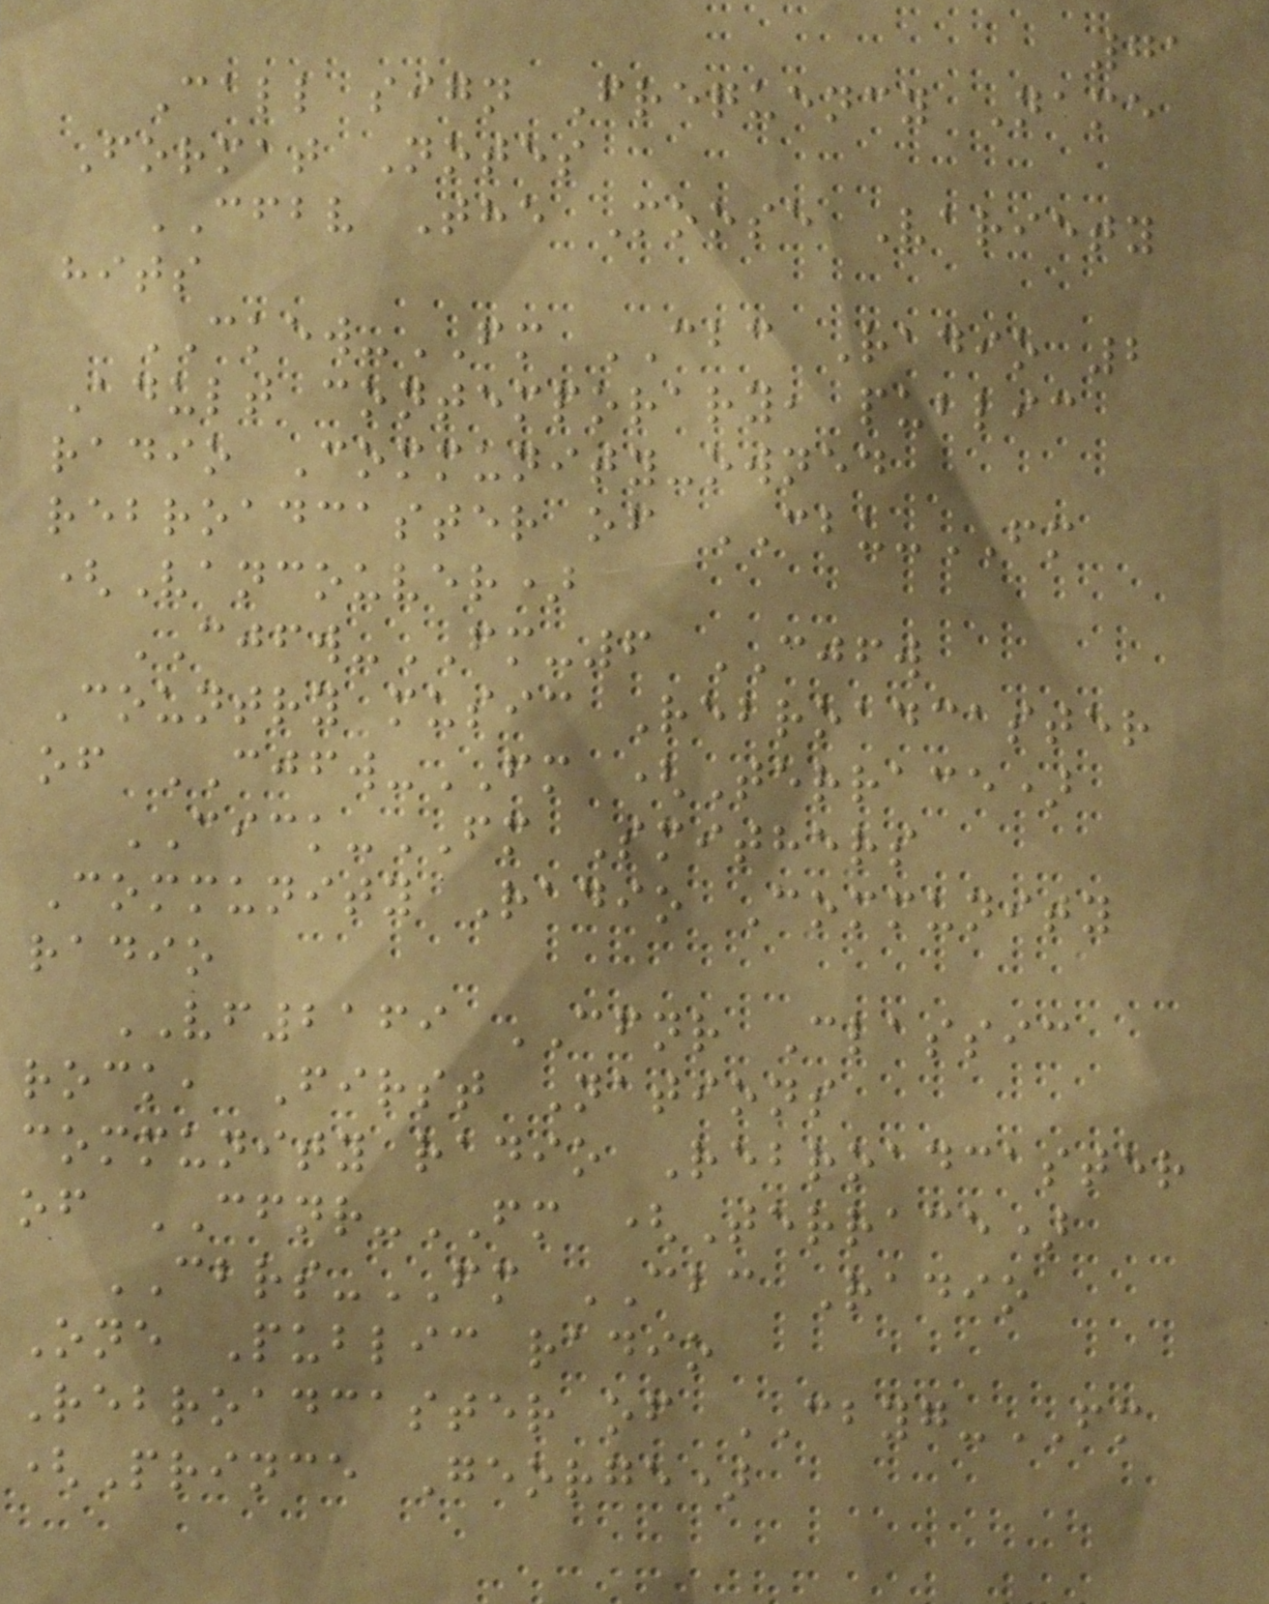71
Call sign Frequency Name
Format Notes
CFBV The Moose Variety
hits
CKEW-FM CBC Radio 2
Adult contemporary, public
radio Community-owned
rebroadcaster of CBU-FM
(Vancouver)
CJFW-FM-6 CJFW
Country music Rebroadcaster
of CJFW-FM (Terrace)
CICK-FM Smithers
Community Radio Community
radio
VF2169 CFNR Classic
rock, First Nations
community radio Rebroadcaster
of CFNR-FM (Terrace)
CBRS-FM CBC Radio
One Public radio
Rebroadcaster of CBYG-FM
(Prince George)
